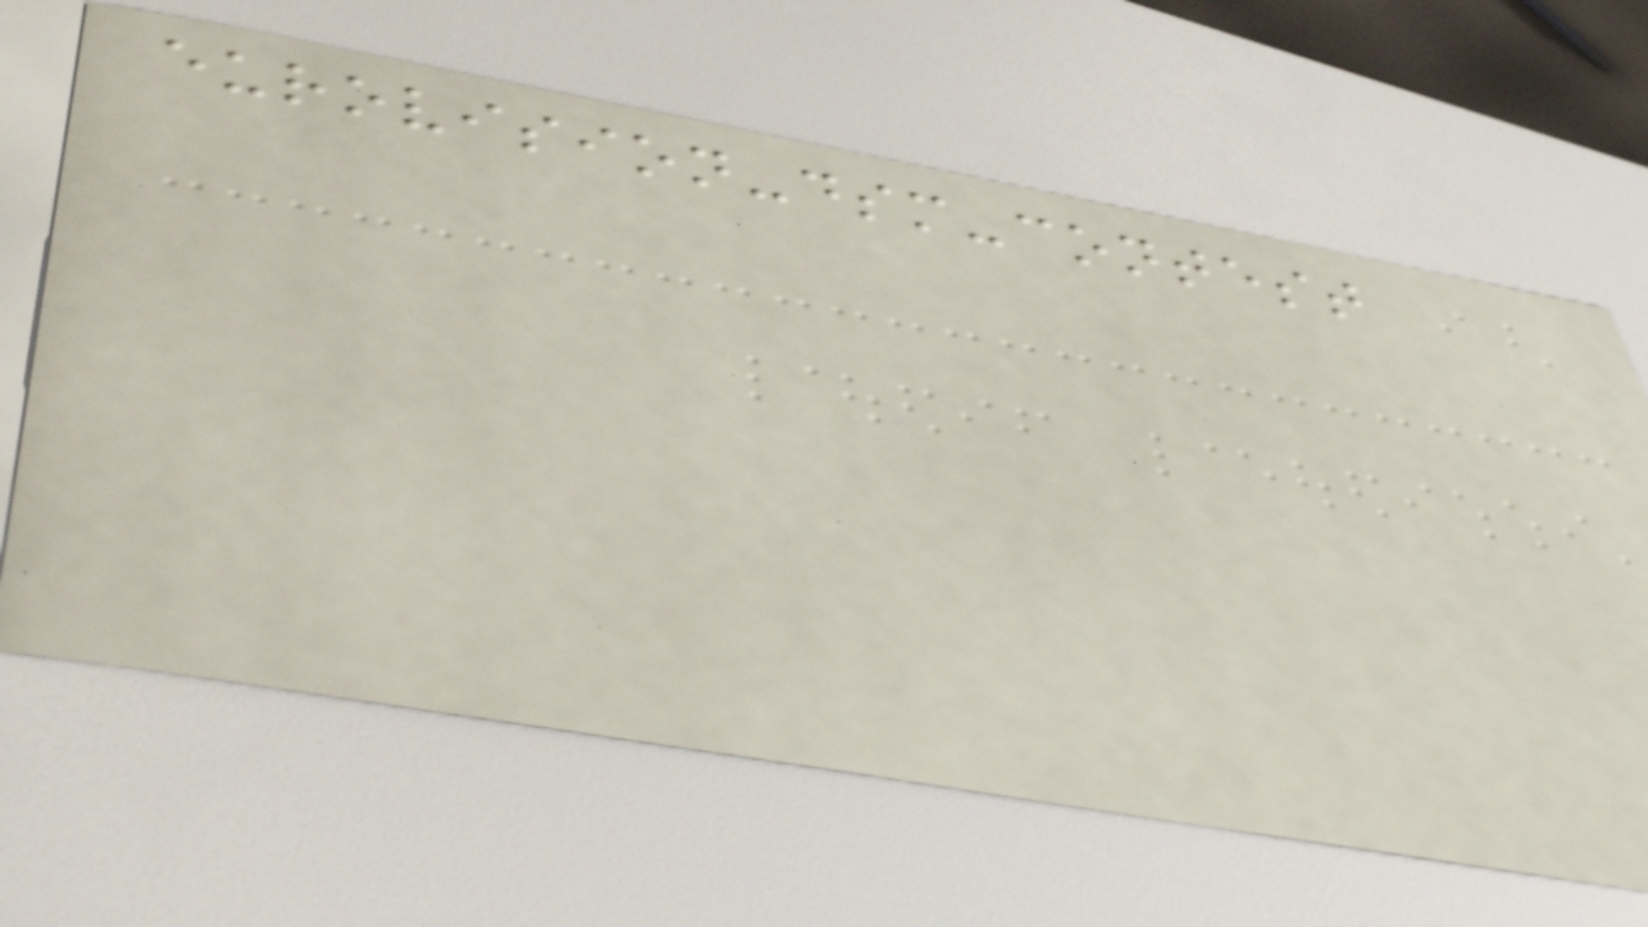eurovision-dsm-contest
